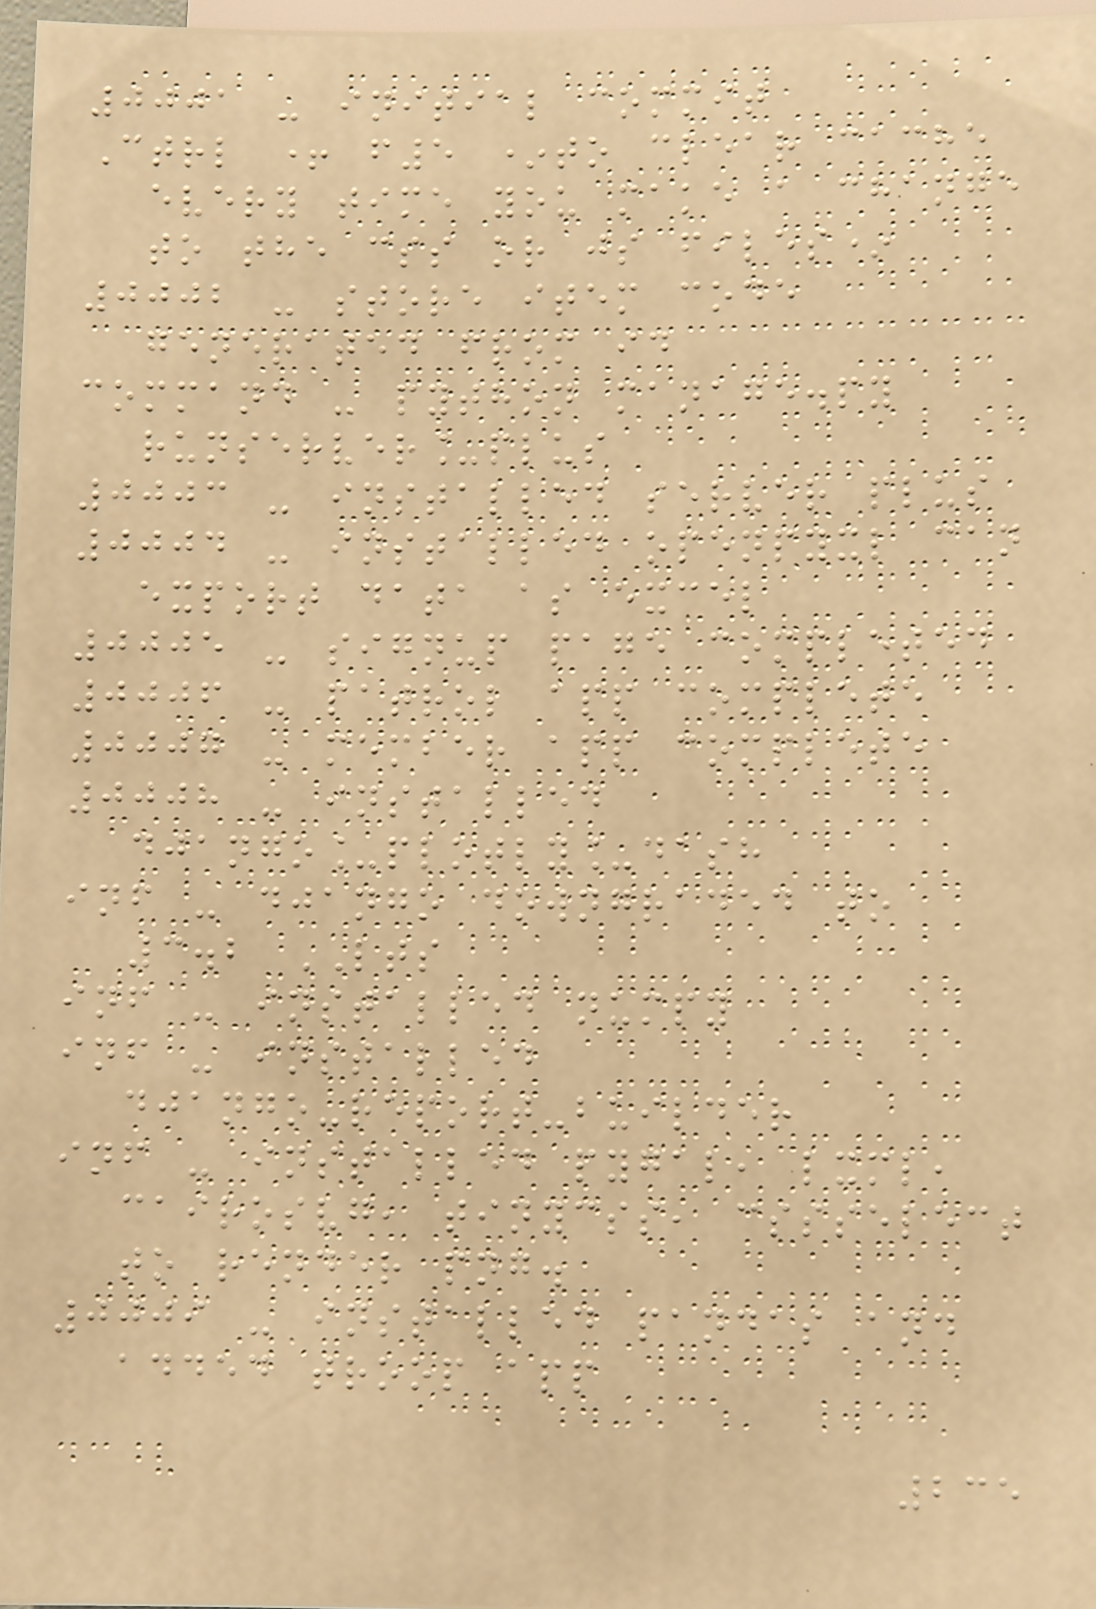0001 - initial commit
Ctrl + f5 *to clear cache
every time you make a change
to the css or js files*
0002 - store item code
generated from id
command - python manage.py
runserver_plus
0003 - installed server plus
0004 - installed openpyxl can
export data as excel
0005 - signup page completed
0006 - patrol app complete
0007 - member app complete
0008 - installed
django_plotly_dash
inf - django downgraded to
3.2 LTS
inf - installed numpy
inf - installed
django-report-builder
inf - installed pygal, lxml,
cairosvg, tinycss, cssselect
to render png.
0009 - installed pandas and
added troop app
235
